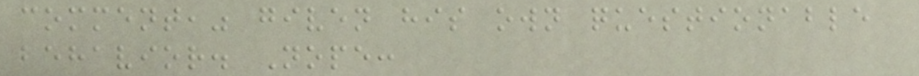comment," given his own questionable
behavior. Nope:
